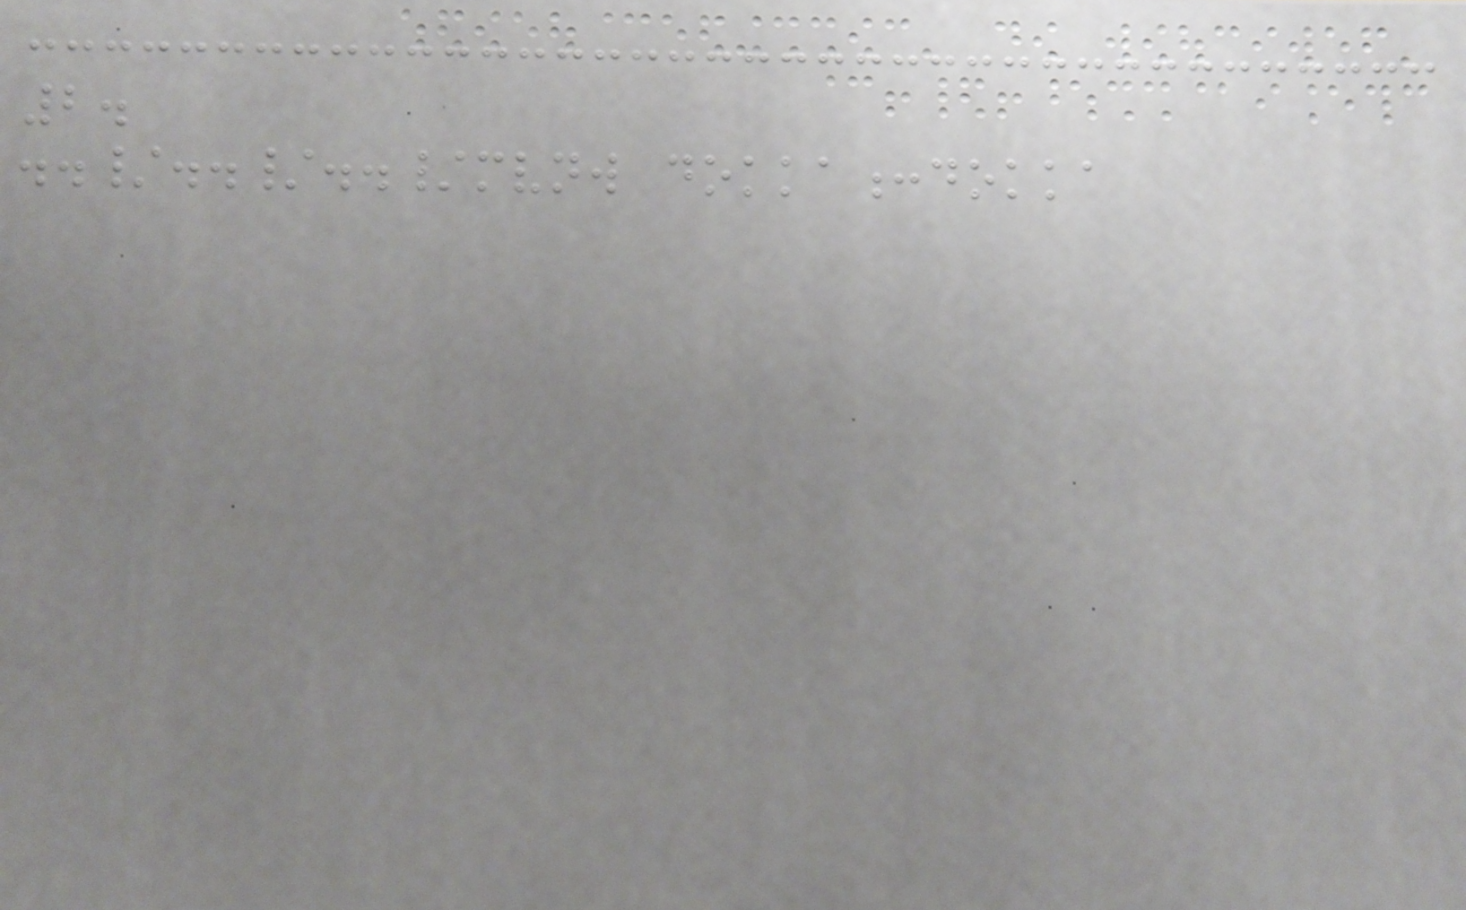2.
../../../mvnw dokka:dokka
